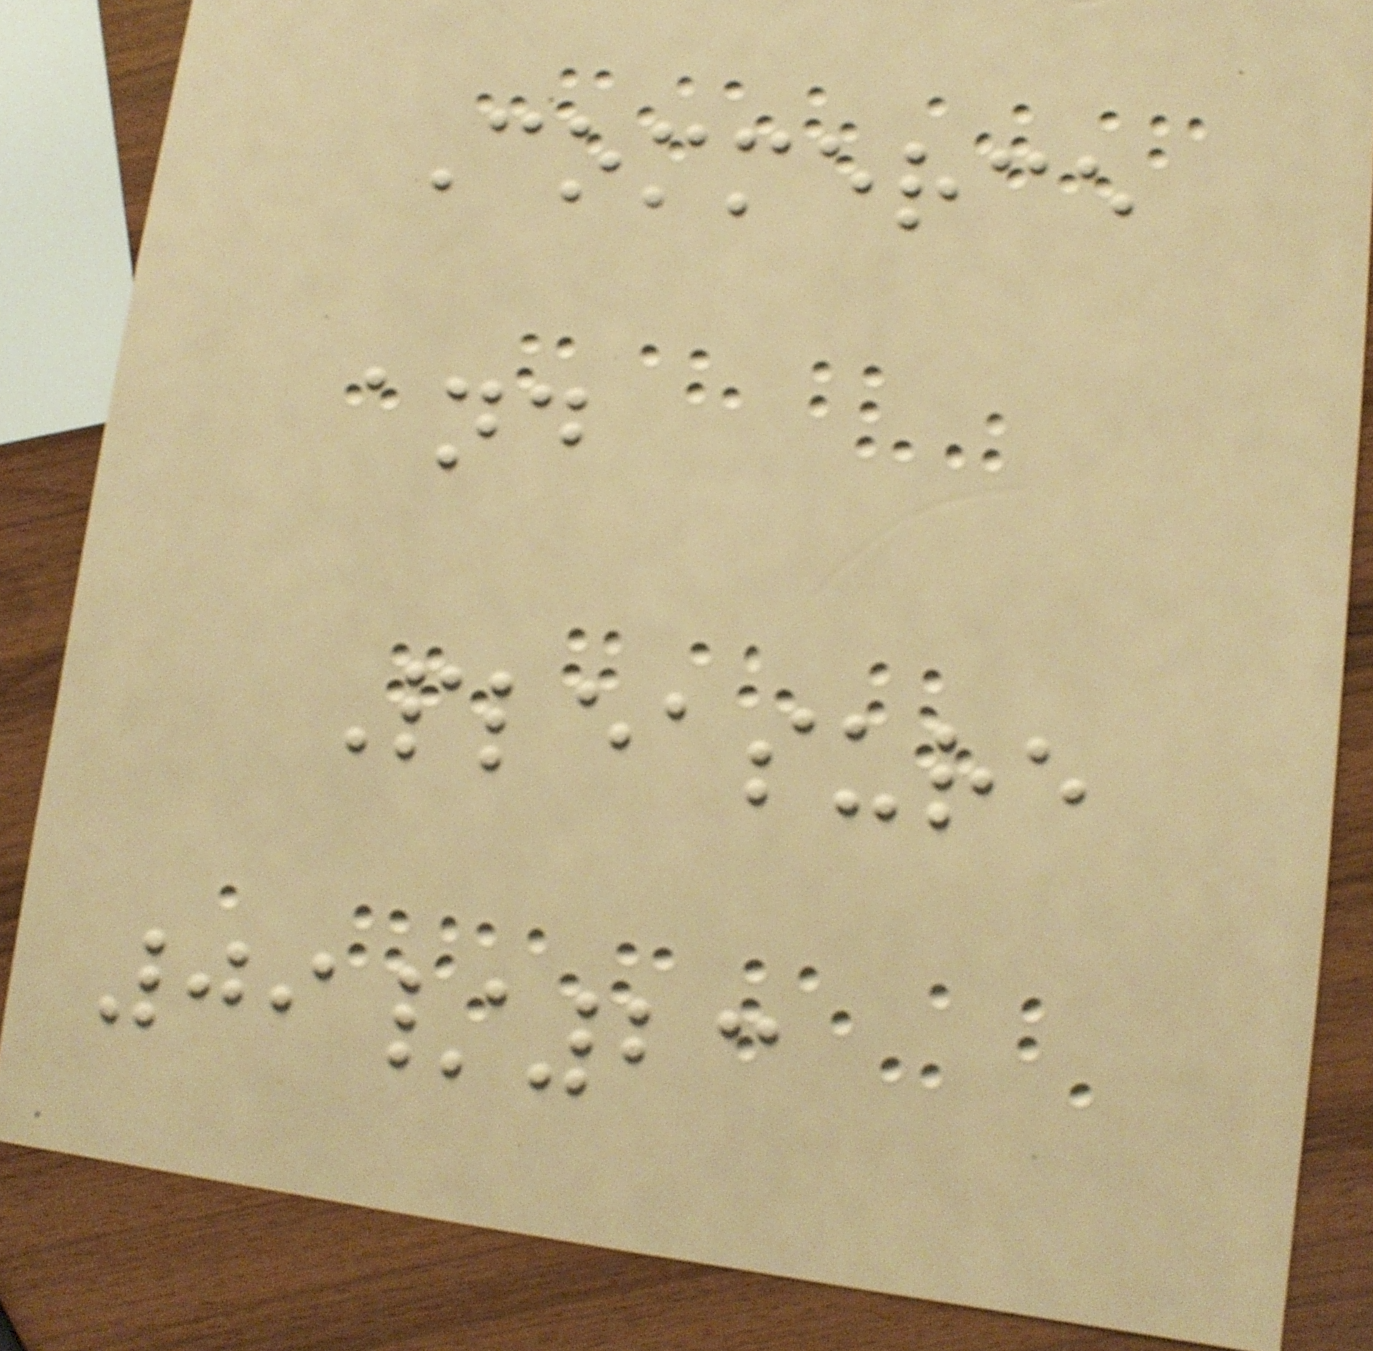Commerce
and
Pleasure
09/23
